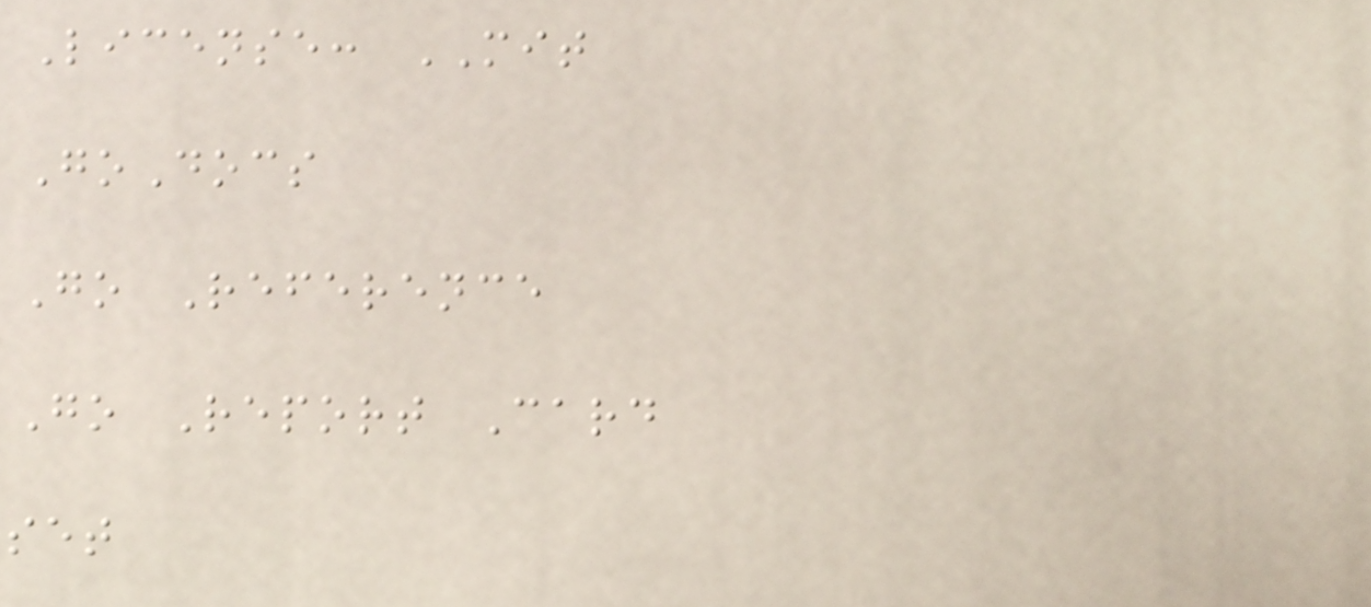License: MIT
GoDocs
Go Reference
Go Report Card
set
